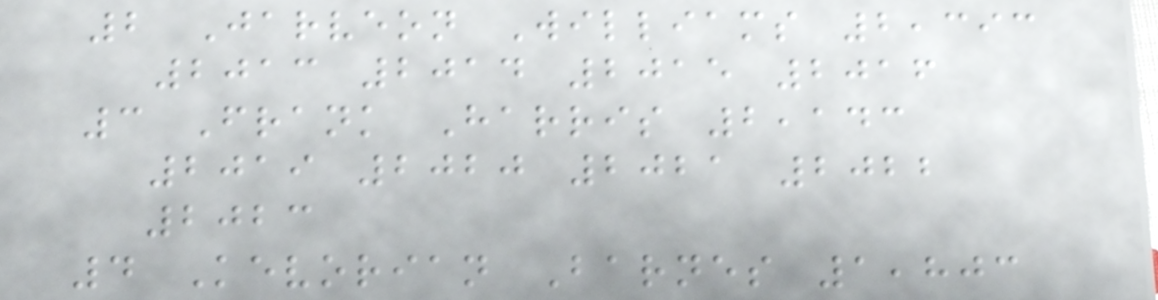2 Jarveon Williams 2,393
2013 2014 2015 2016
3 Frank Harris 2,143
2019 2020 2021 2022
2023
4 Kevorian Barnes 1,803
